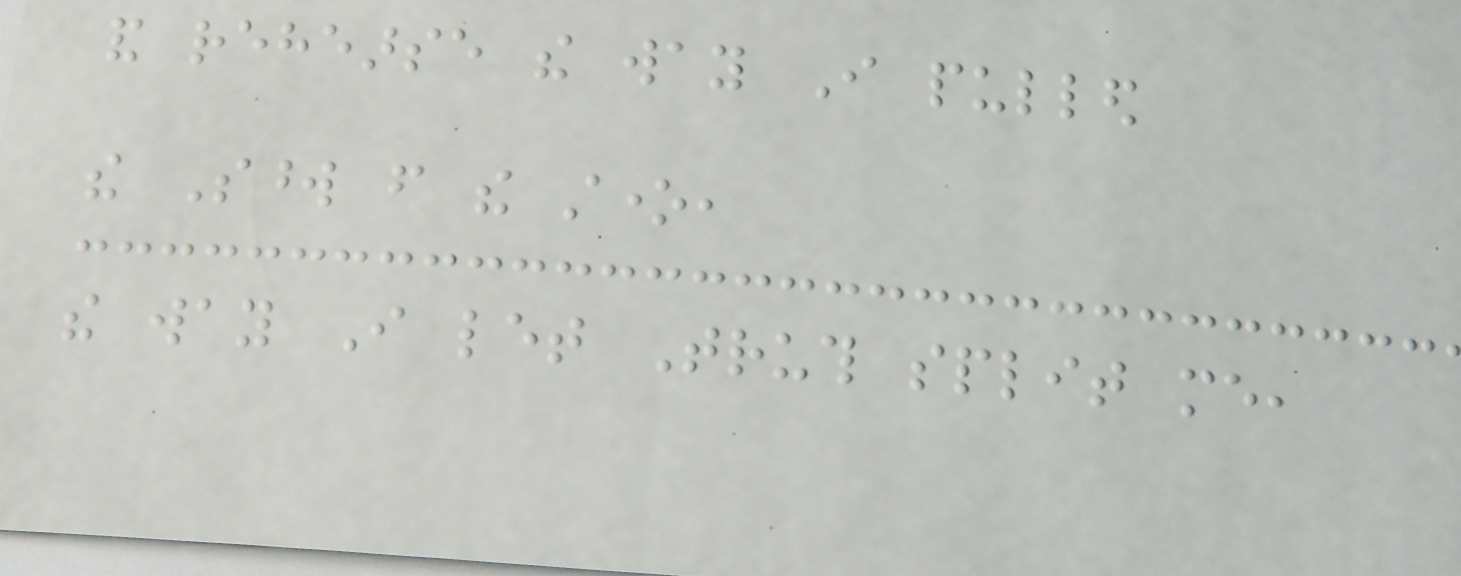and rehearse the way I pulled
the Sword from the stone,
the way I let Truth split me,
